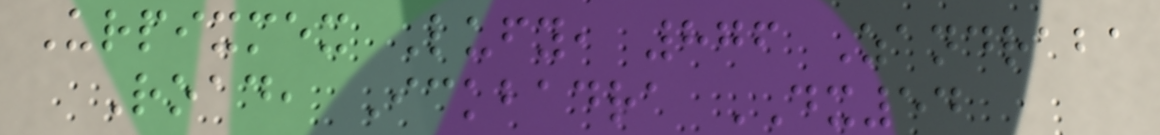Urpixmex Lufy, 876 Zandraba
Road, Ickbadra DX54
